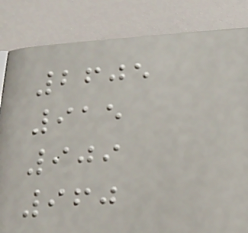2605
915
909
960
